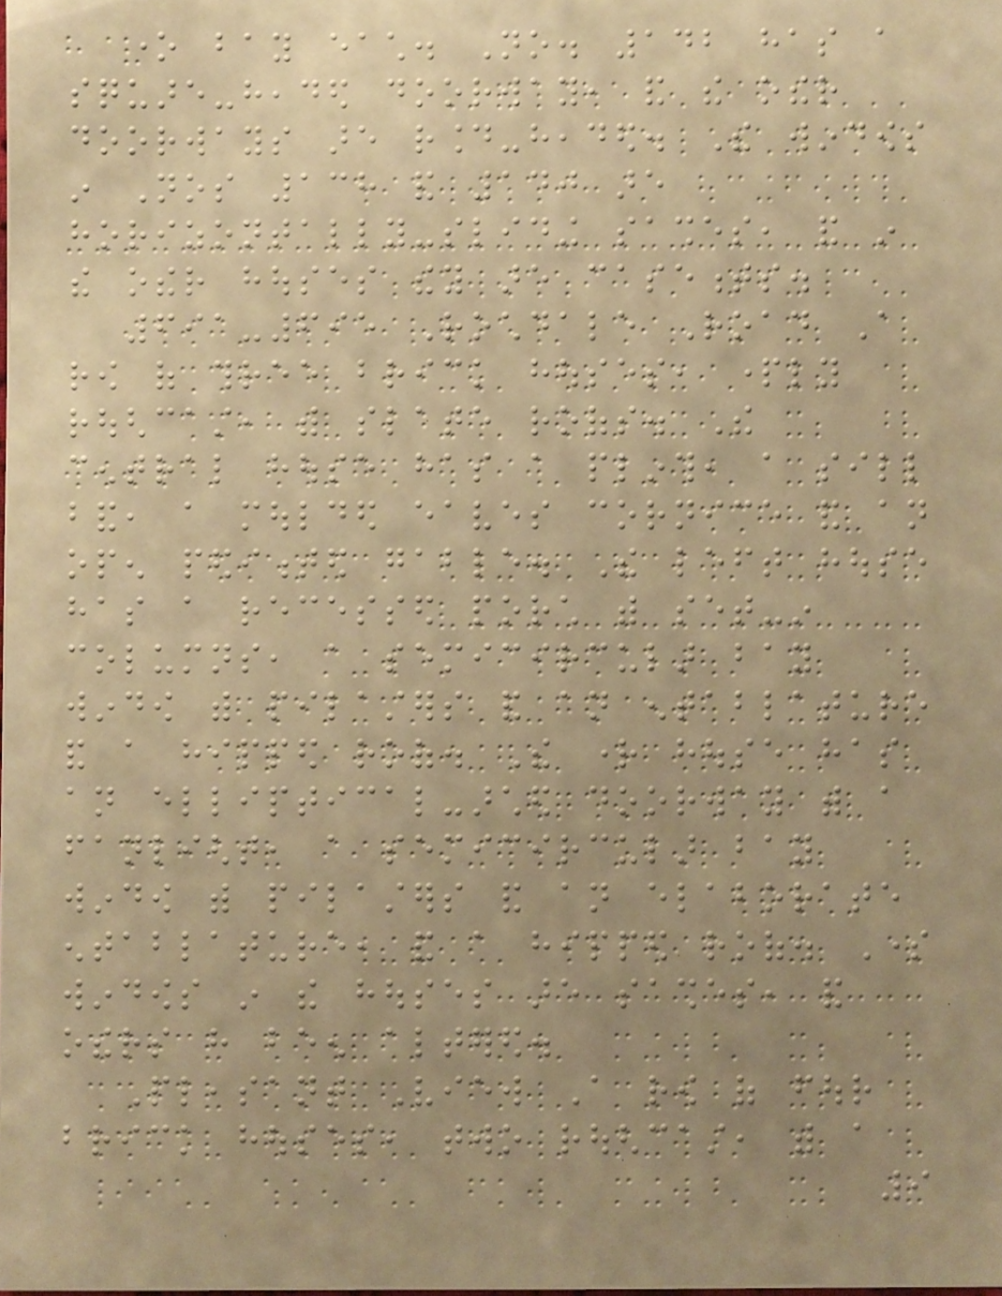one bay each. No. 142 has a
square-headed doorway, and the other
doorways are round-headed. The windows
in Nos 138 and 140 are
horizontally-sliding sashes, and in
the other houses they are casements.
691-695 Rochdale Road A
row of three brick houses, partly
roughcast, with slate roofs. The
central house has a plinth, a sill
band, a moulded eaves cornice and an
open pedimented gable. The left house
has a recessed porch with set-in
columns, a semicircular bay
window with pilasters and an entablature
and a hipped roof. The right house has
an elliptical-arched doorway with a
fanlight, a semicircular bay
window with pilasters and an elaborate
entablature, and a hipped roof. Some
windows in the houses are sashes, and
others have been altered.
Pleasant View A row of four
brick houses, two roughcast, with a
9
